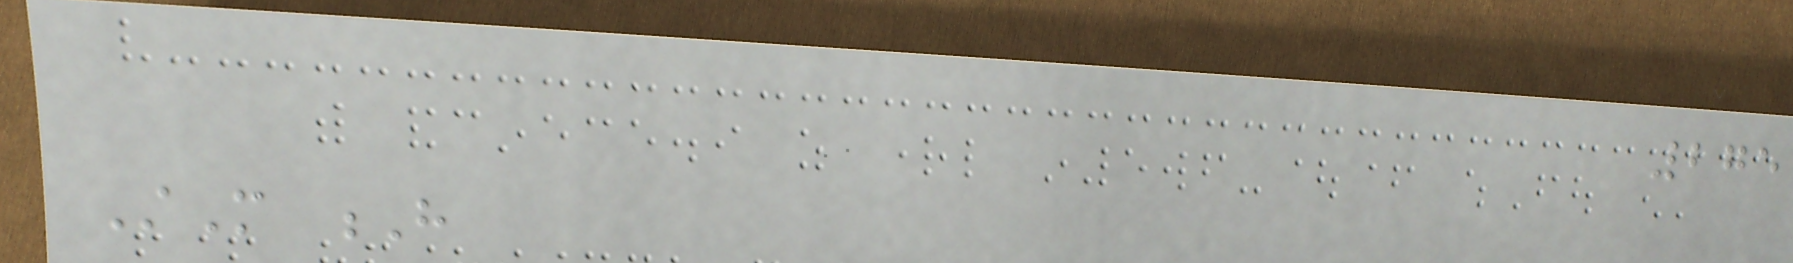275
StM H
